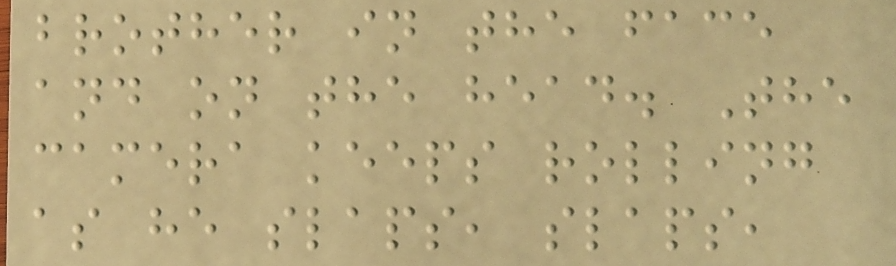brother in the face
and on the head. The
camera keeps rolling
as he slaps, slaps,
